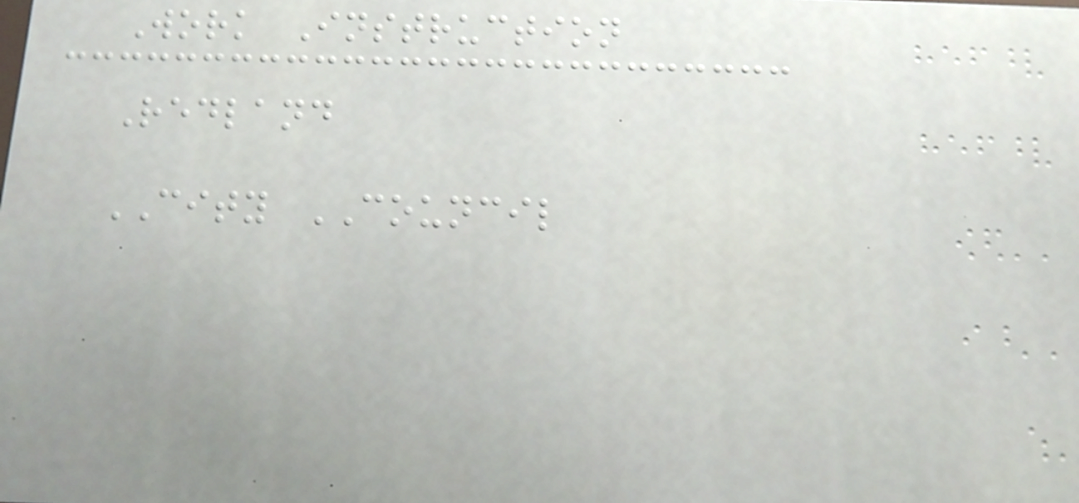Work Instruction
Redland
CITY COUNCIL
